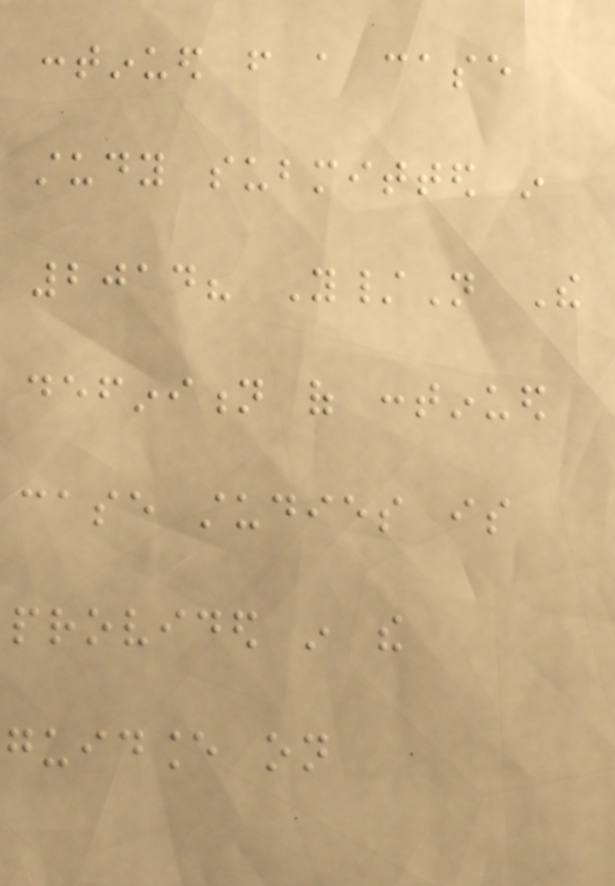continued from a case
study submitted in
2014? Y/N The
definition of continued
case studies is
provided in the
guidance on
